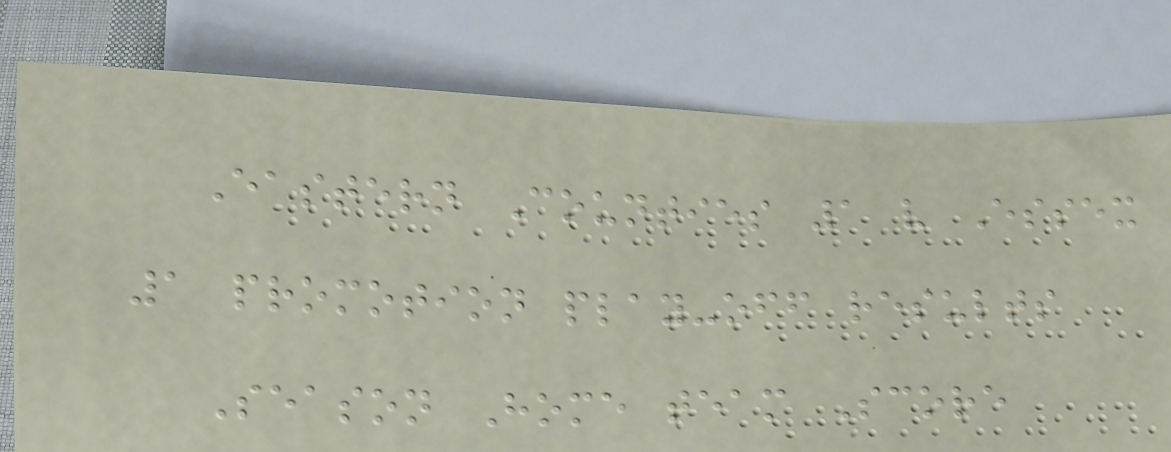Eastern Counties 1 v Essex
1 promotion play-off results
Season Home team Score
